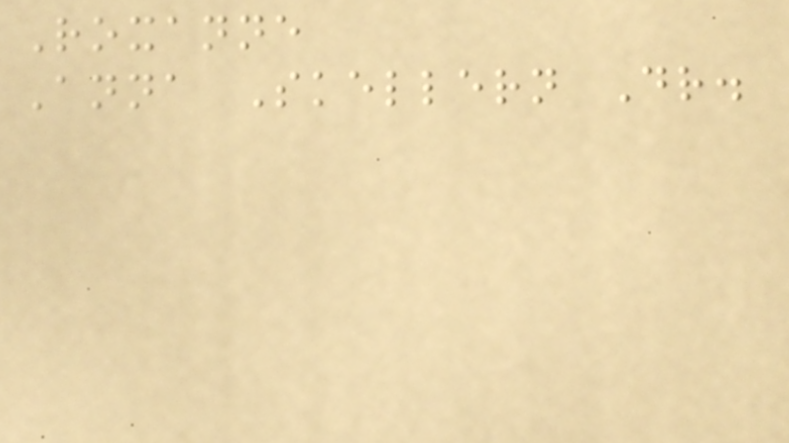Roxanne
Anna Skellern Dr.
